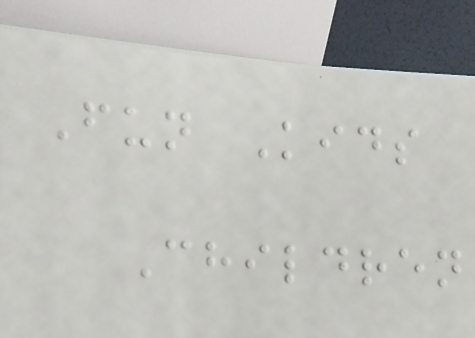Fun Kids
Children
